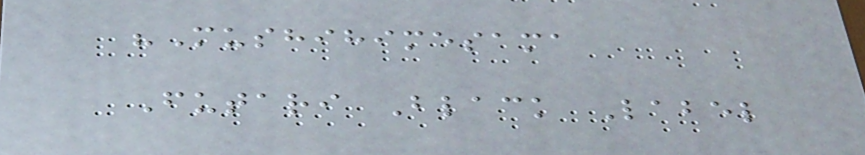"Mushihimesama
Futari Black Label
